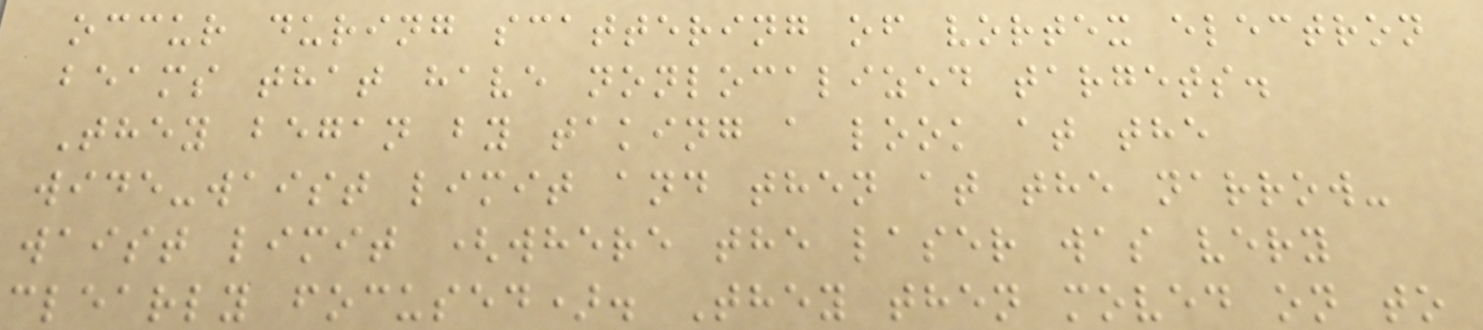occur during scattering of vortex electron
beams that have nonlocalized targets.
They began by taking a look at the
wide-waist limit and then at the narrow-
waist limit (where the laser was very
clearly focused). They then moved on to
